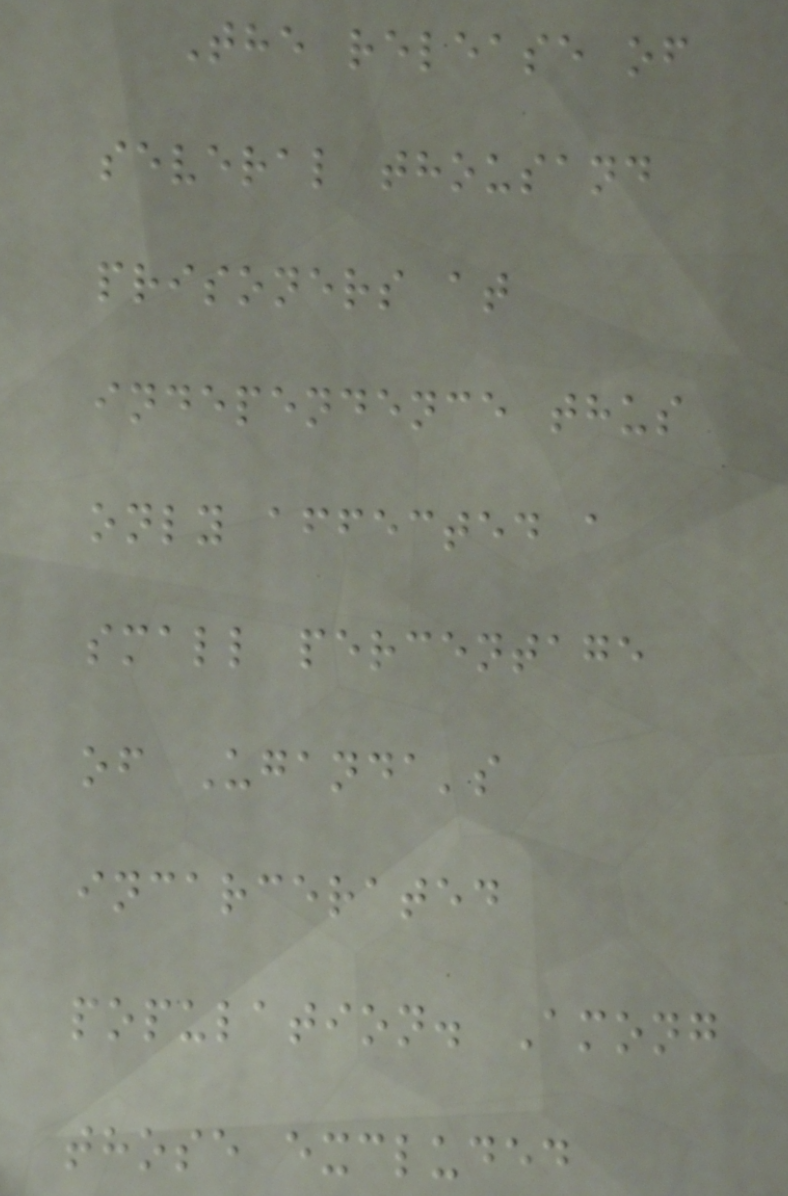The release of
several thousand
prisoners at
independence thus
only affected a
small percentage
of Uganda's
incarcerated
population. Among
those excluded
